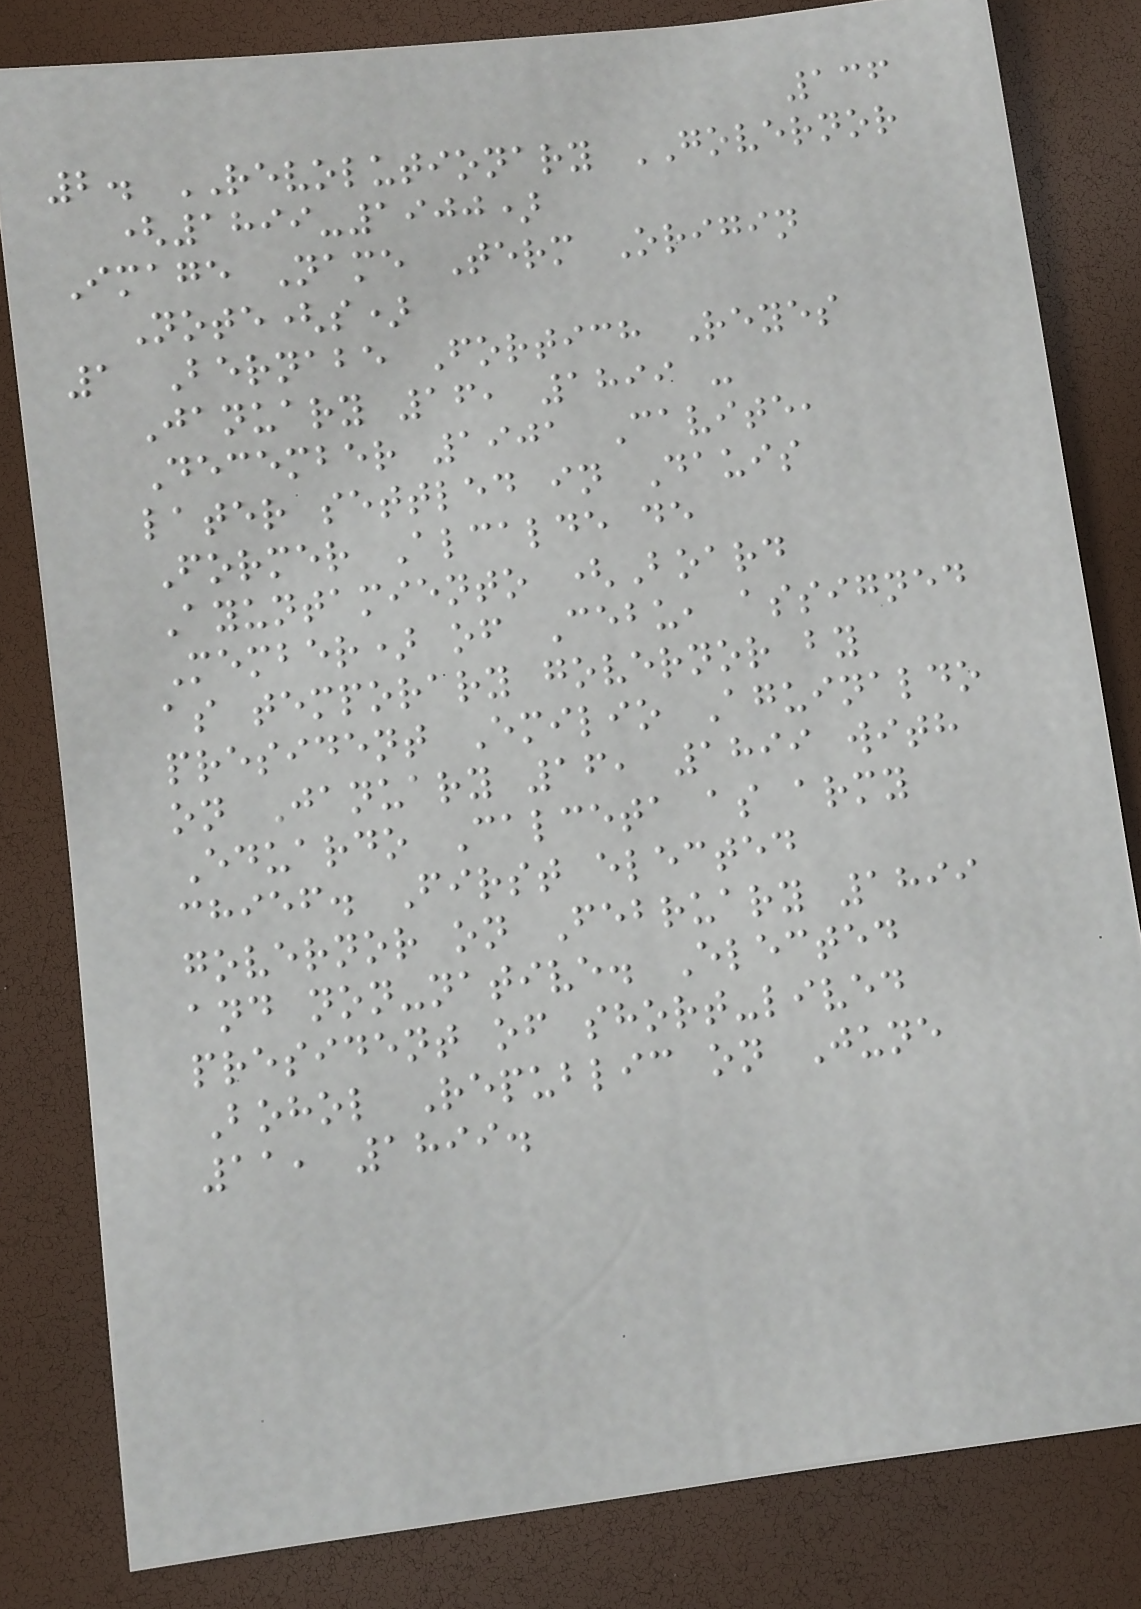136
2. REVOLUTIONARY GOVERNOR
(1899-1900)
Image Name Term Origin
Note(s)
1 Bernabe Fortich Reyes
January 16, 1899 -
December 1901 Cavite,
later settled in Dauis
Former Alcalde de
Ayuntamiento (Board
Member) of Cebu, assigned
as temporary governor by
president Emilio Aguinaldo
on January 16, 1899 with
Eduardo Calceta as army
chief. First elected
governor on February 1899
and non-native. Elected
president of short-lived
Bohol Republic on June
11, 1899.
